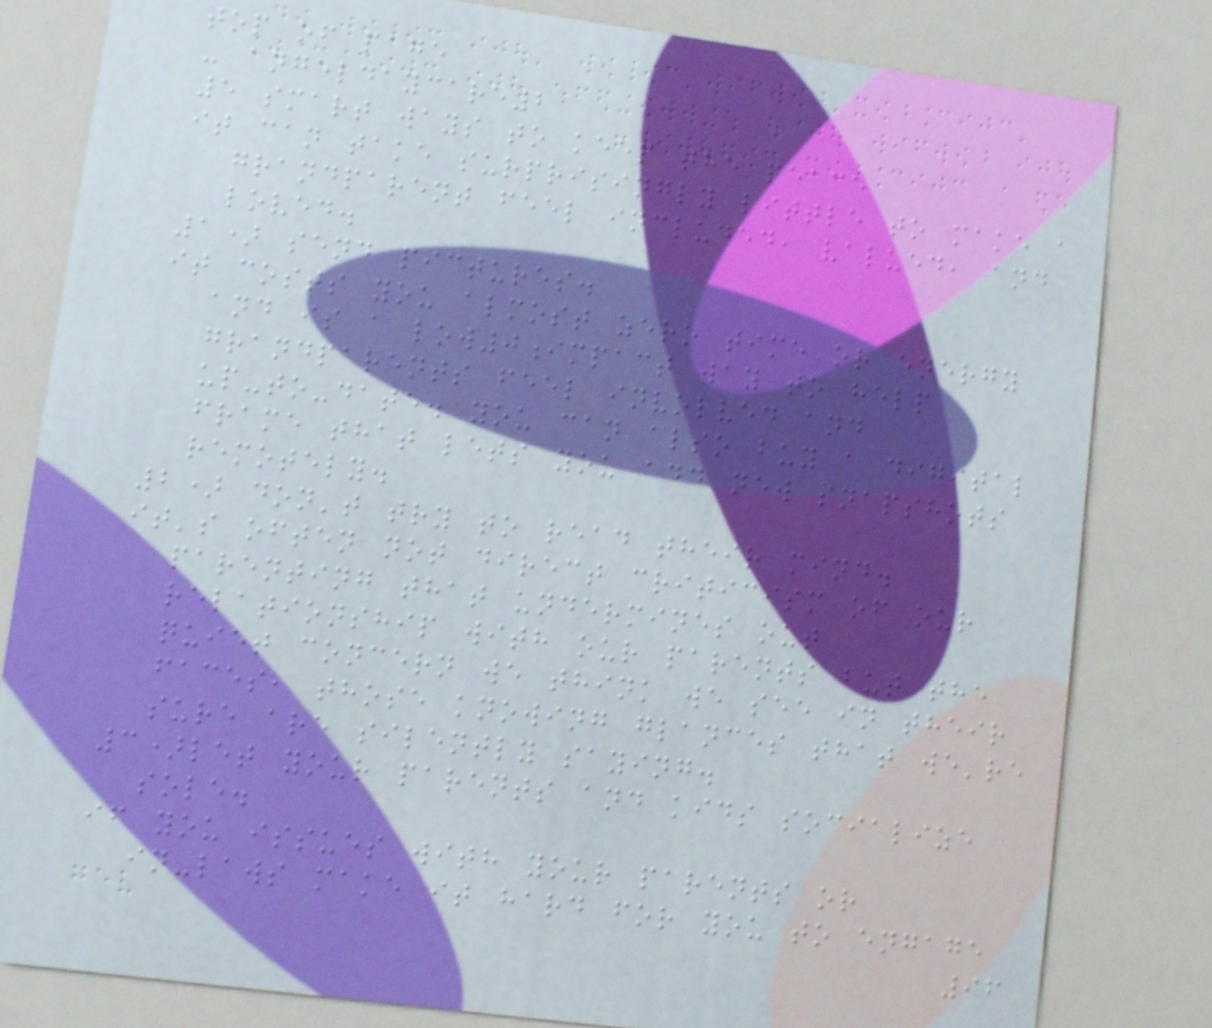top of page
- angeldaycare2
5 smart ways to keep the peace
it can take surprisingly little to make a
grandparent feel included, valued, and
loved.
1) send pictures.
it costs you almost zero time or energy
and is a low0impact way to help
grandparents feel involved and
up-to-date. you can also buy a digital
frame that lets you add new snapshots
remotely.
2) don't try to read their mind.
it's often not direct criticism of our
parenting that undermines out
relationship with our parents but the
quiet concern we think we see in their
faces, those knowing glances that we're
sure are silently saying.
3)let your parents and kids socialize
sole.
if you issues with your parents or
in-laws make it hard for you to engage
96
